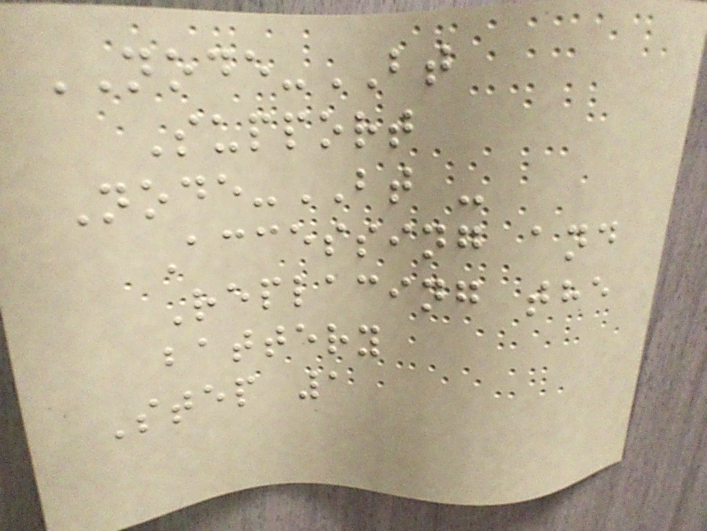NODE-BT
Support
Node-BT -
Accessing and
Replacing the
battery
Step 1
